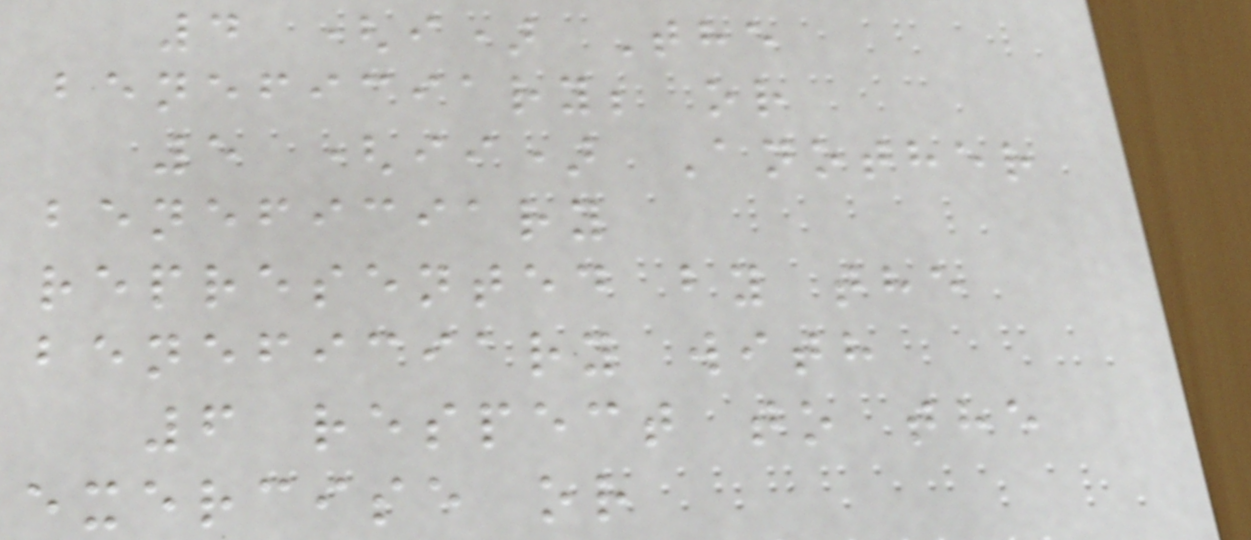4 (i) The
beneficiary; or
5 (ii) Another
beneficiary
represented by the
beneficiary with
6 respect to the
exercise or
